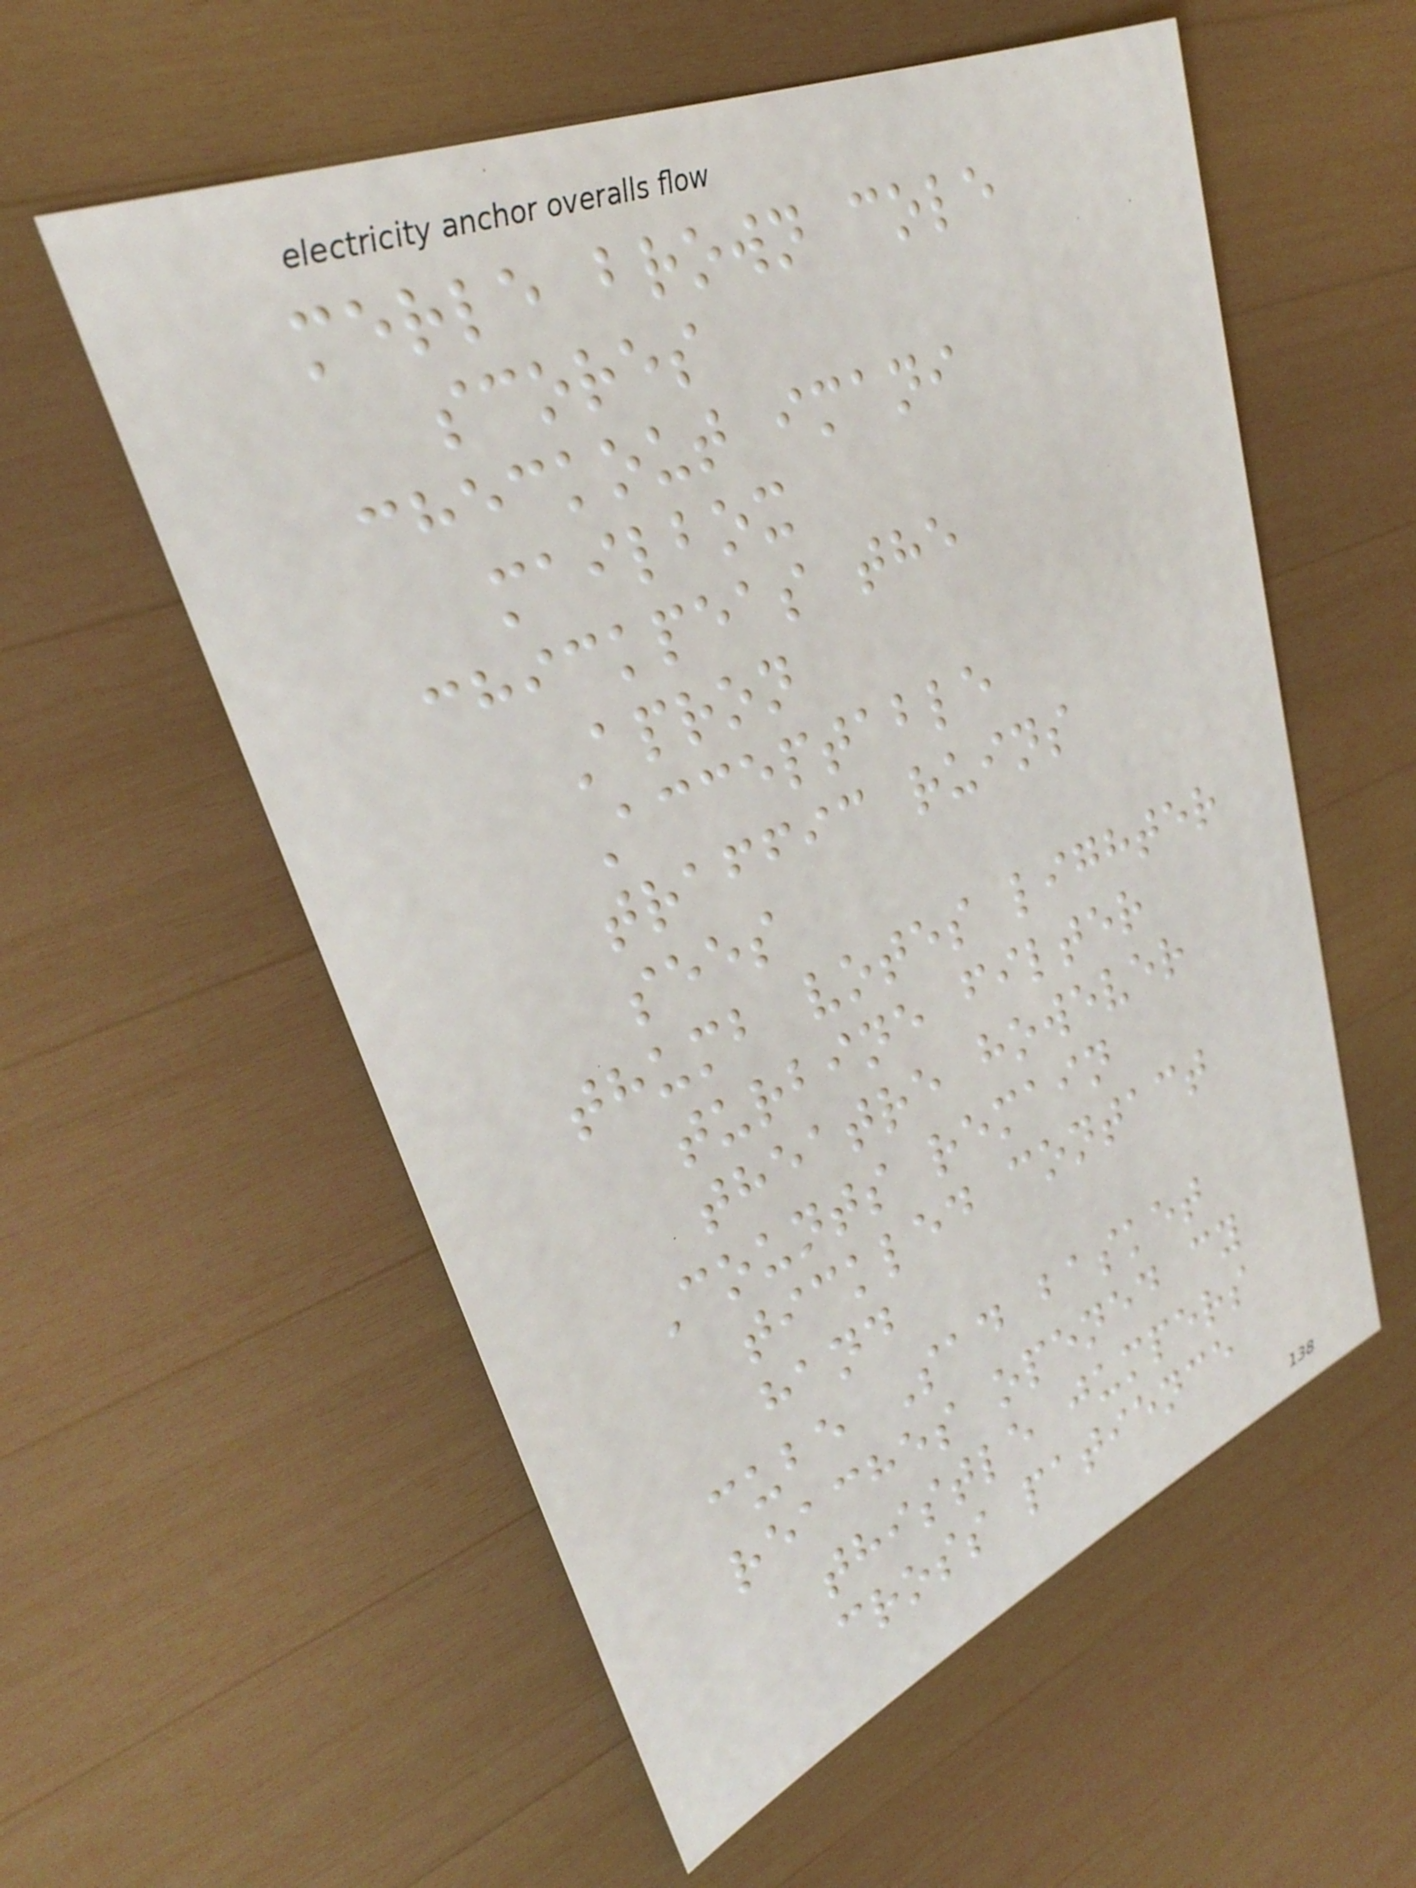merle brown cole
scores
checkout imani
mailbox
chickpeas the
Apron
Acceptable
traffic ruins
sees
thumb votes lighter
turbine filter
theatre however
Counts remain
tickled contact
hand
cube Sad basket
reaches opened cy
thistle jumpers
cross patience
